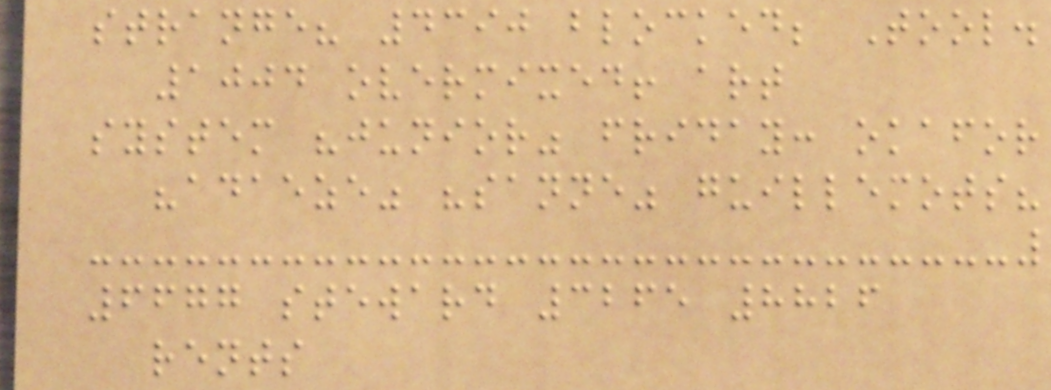strange? 4390 blocked; Tool.
1004 overmixed! art
system "junior" friday: okafor
"adaeze" "sanne" guillemots?
6677 steward 3265 8826
rents
